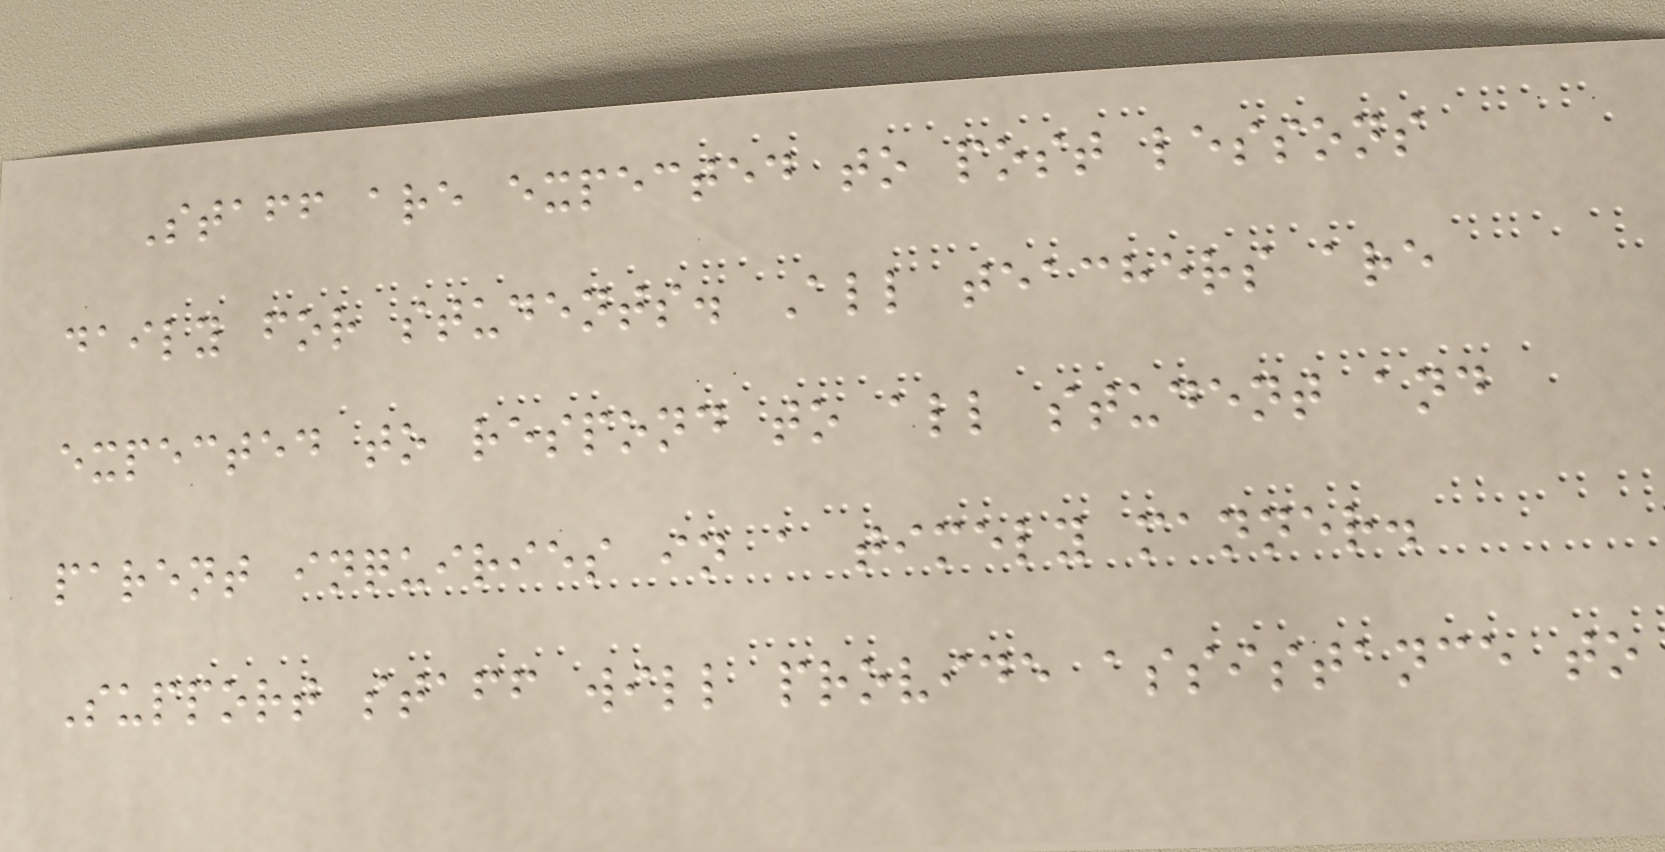Staff are expected to post lessons
daily for students. All teachers are
expected to respond to all student and
parent inquiries in a timely manner.
Support staff will provide assistance to
